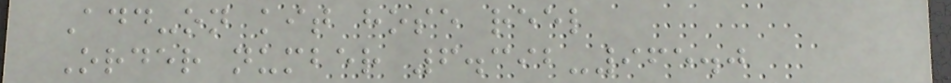Add-on kit hose reel
Order number 6.392-965.0
